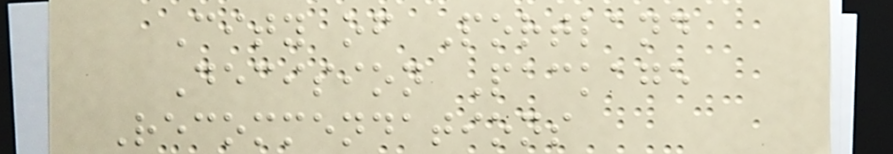City of Portland
Decision Package
Recommendations
